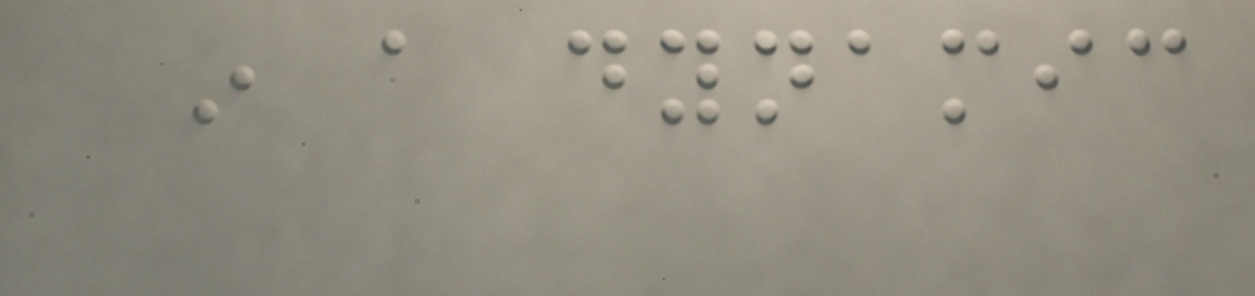in a dynamic
